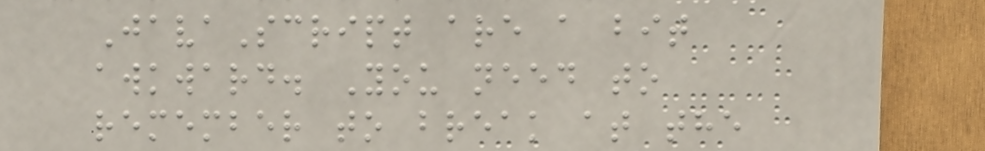JavaScript are a bit
awkward. You need to
remember to break at the
